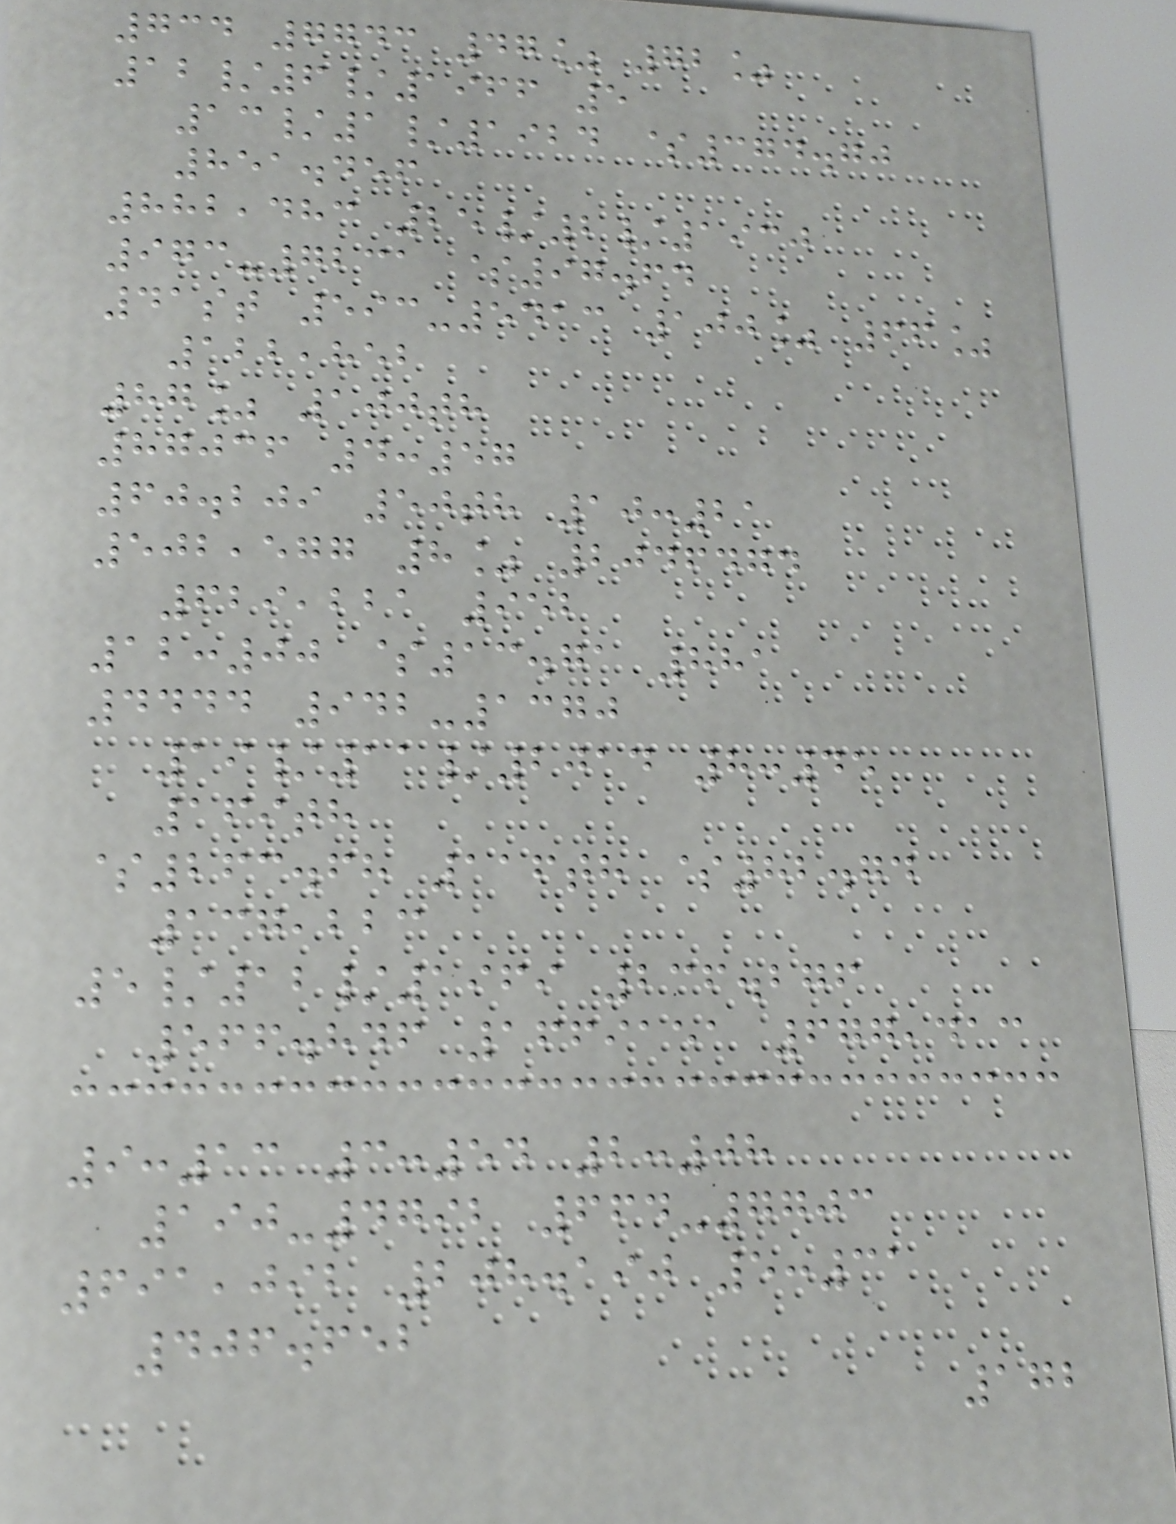734 7743 47% 72%
12/6/1966 5
13/1/1924 $374.70
851.456
882,483 25/2/1930
973-7231 $97.64
41st 593-5413 100% 66%
122,852
87% 100th
87036 4:57
60.209 50th 10:21
502,577 8% 2046474
629,221 952
12:00 $13.71 881
4444 942-1370
19/11/2014 8:45
169th
$263.68 116th $82.74
137,223
5/12/1969 236.276
566.846 1669151 677,413
9:13 3:54 2:08
190-4792 664-7703
691,092 208.190 5:31
406.652
172
